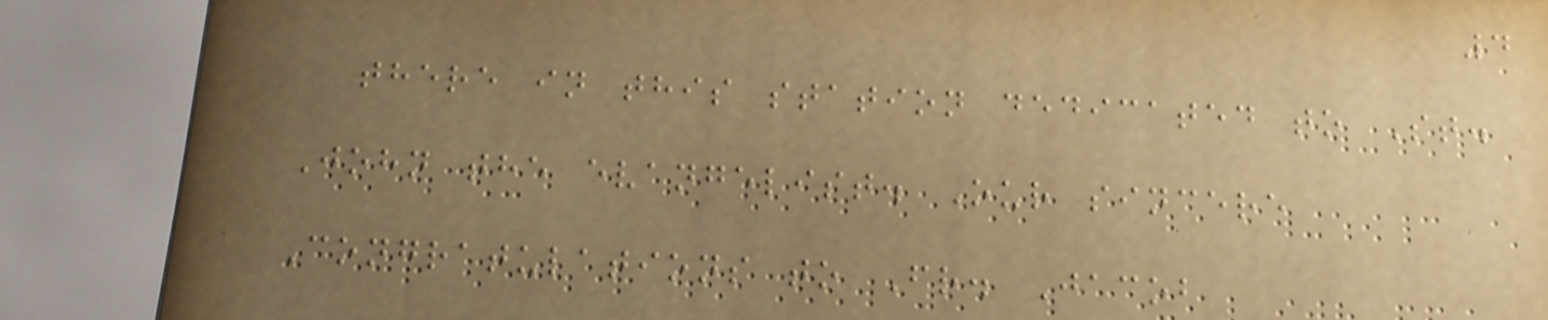4
there in this station dedicated to St.
John the evangelist. Our sincere
Congratulations to Fr. Jacob
